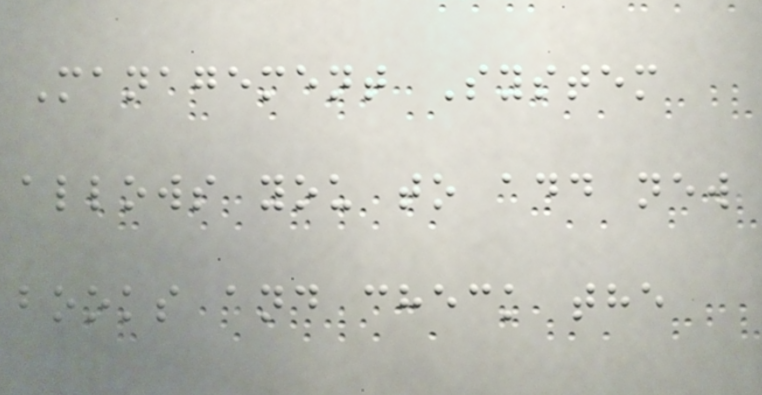Management System
allows you to add new
books and check the
